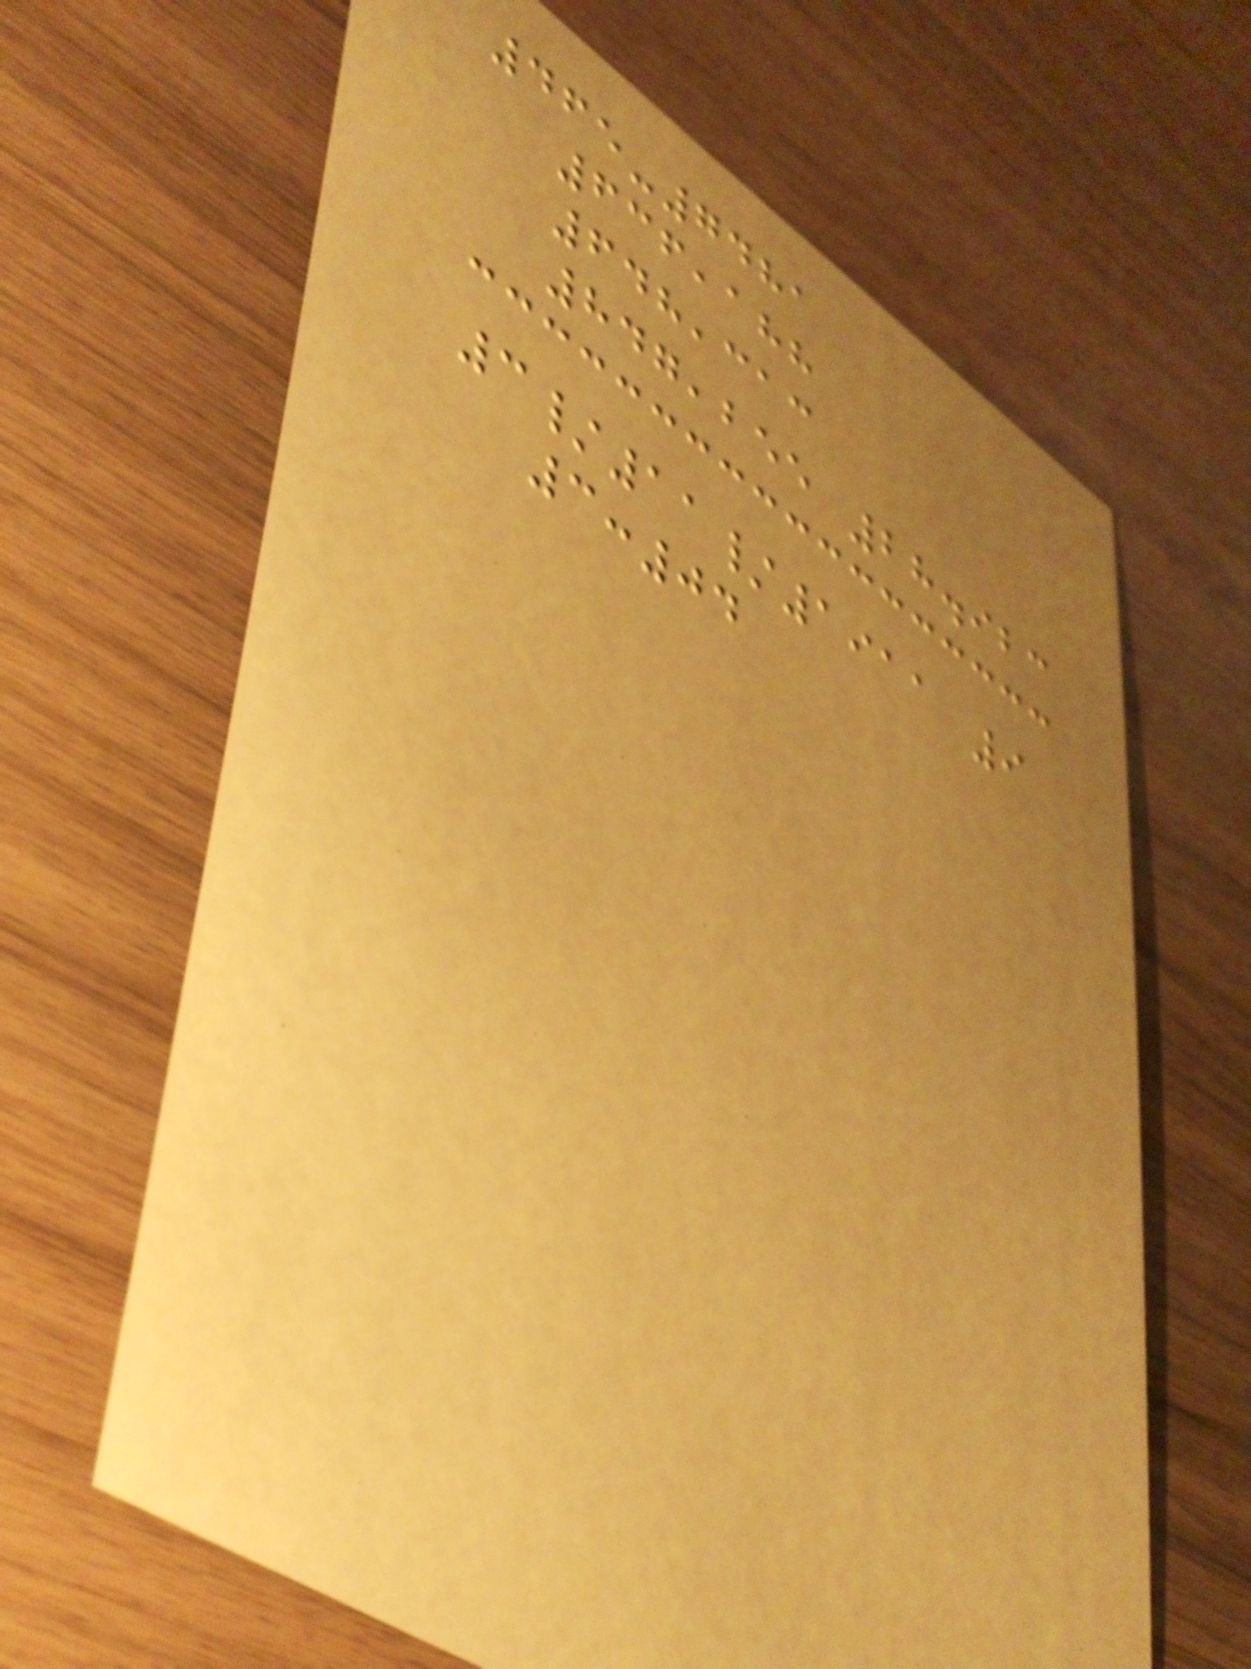465-7481
636,188
648,313
847,255 28.923
3/11/1911 9
3:04
